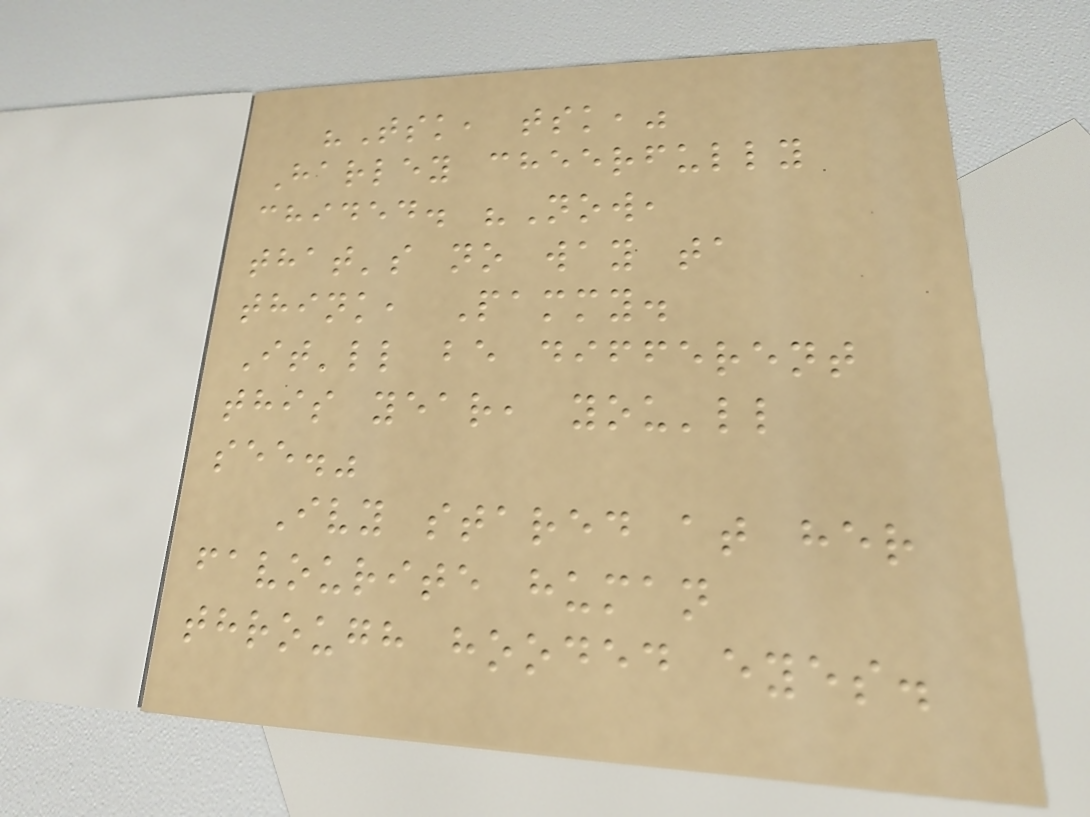"Tsk, tsk,"
Harley cheerfully
chided. "Now,
that's no way ta
think, Pammy.
It'll be different
this year, you'll
see."
Ivy stared at her
favourite human
through hooded eyes.
